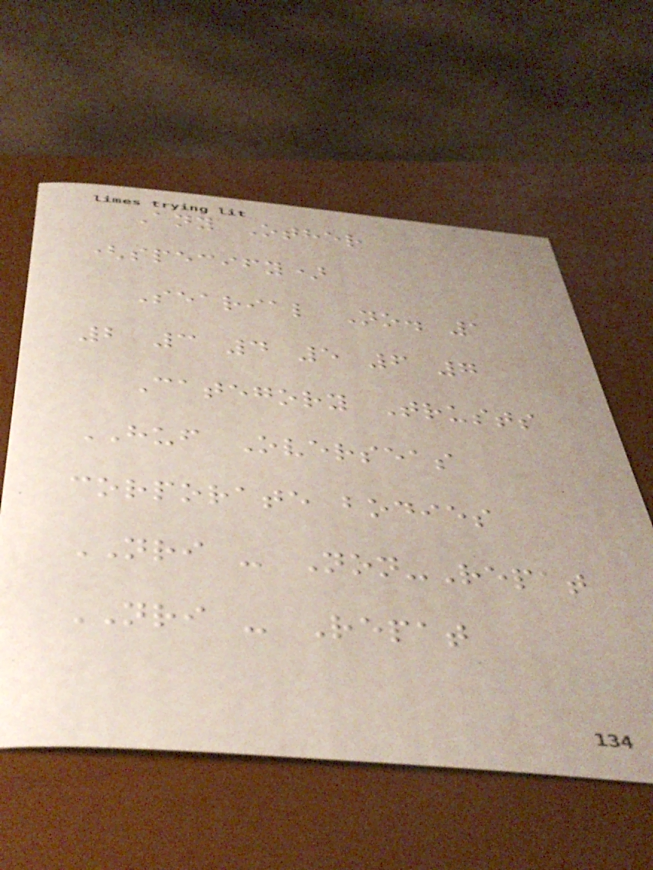Any Other
(specify)
Searial No. 1
2 3 4 5 6 7
Category Trusts
HUF Overseas
corporate bodies
NRI - Non-Repat
NRI - Repat
